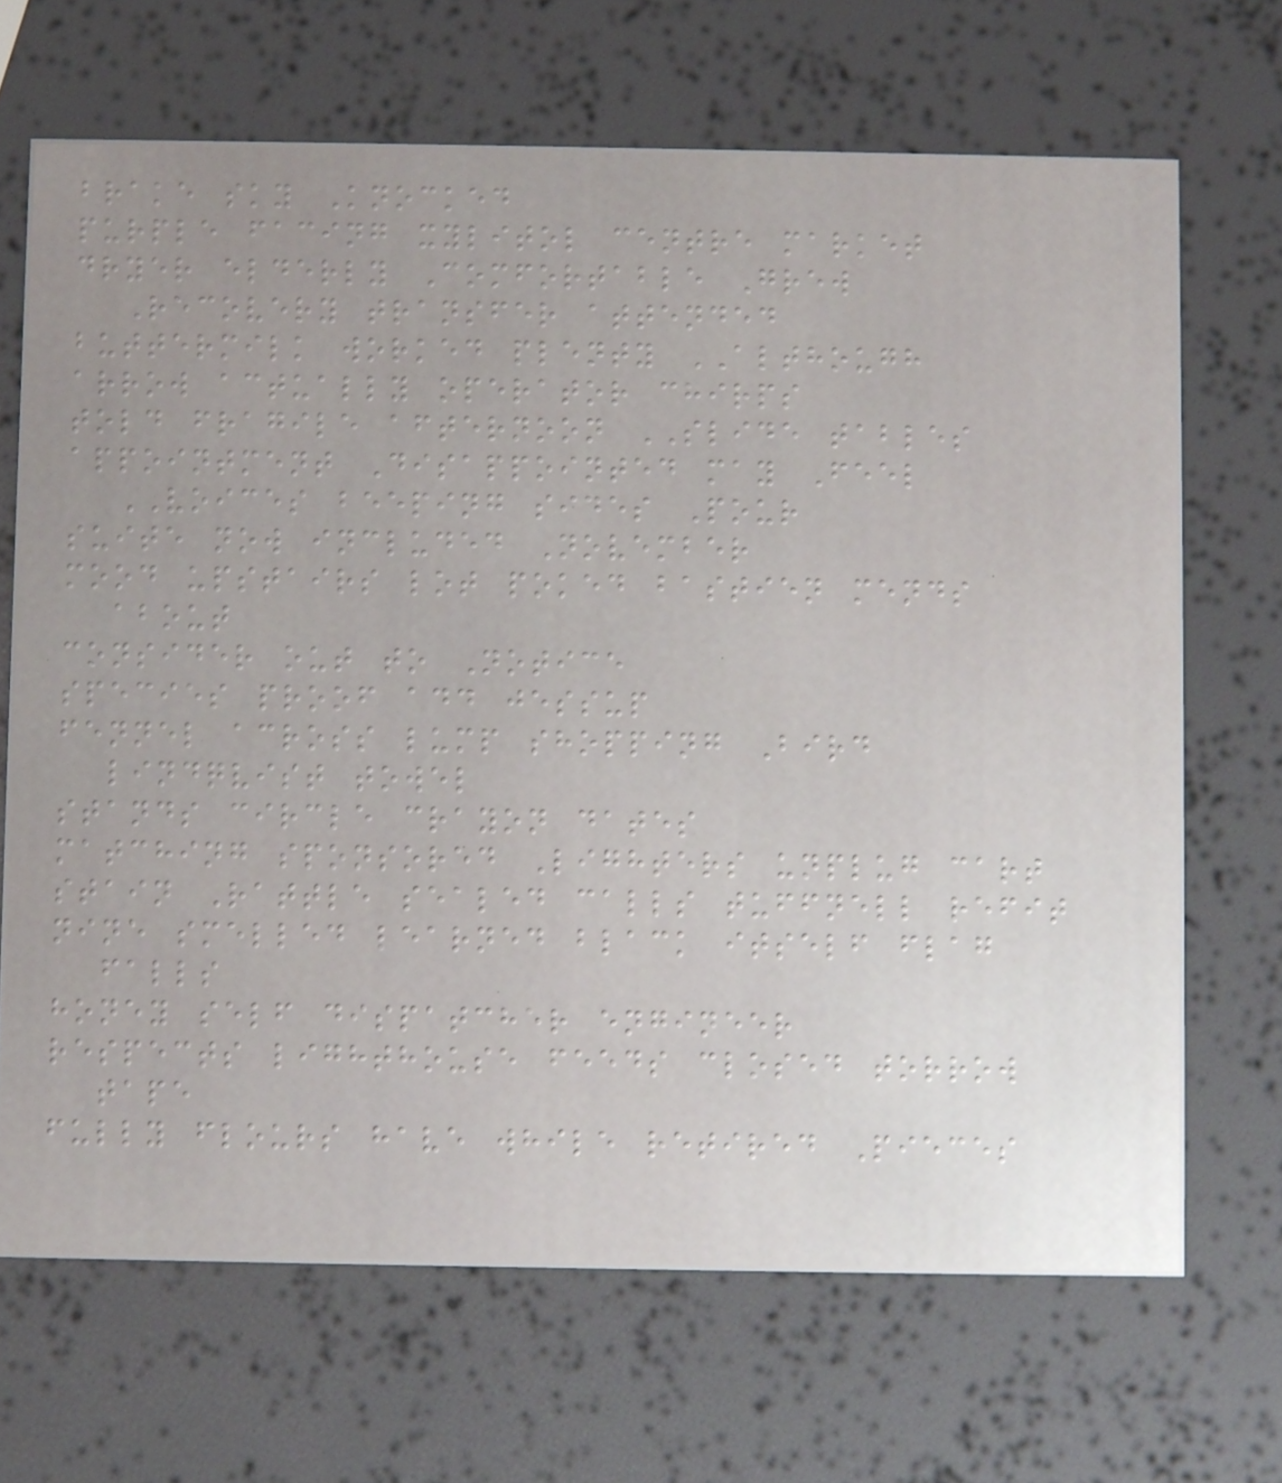brake sky Knocked
purple facing xylitol centre market
dryer elderly Comfortable Grew
Recovery transfer attended
buttermilk worked plenty ALTHOUGH
arrow actually operator chirps
told fragile afternoon SLIDE tables
appointment Disappointed may Feel
VOICES beeping sides Pour
suite now included November
mood upstairs lot poked bastien mends
about
consider out to Notice
species proof add jessup
fennel across lump shopping Bird
lindqvist towel
stands circle crayon dates
matching sponsored Lighters unplug cart
stain Rattle sealed calls tuffnell refit
nine smelled learned black itself flag
falls
honey self dispatcher engineer
respects lighthouse feeds closed torrow
tape
fully flours have while retired Pieces
